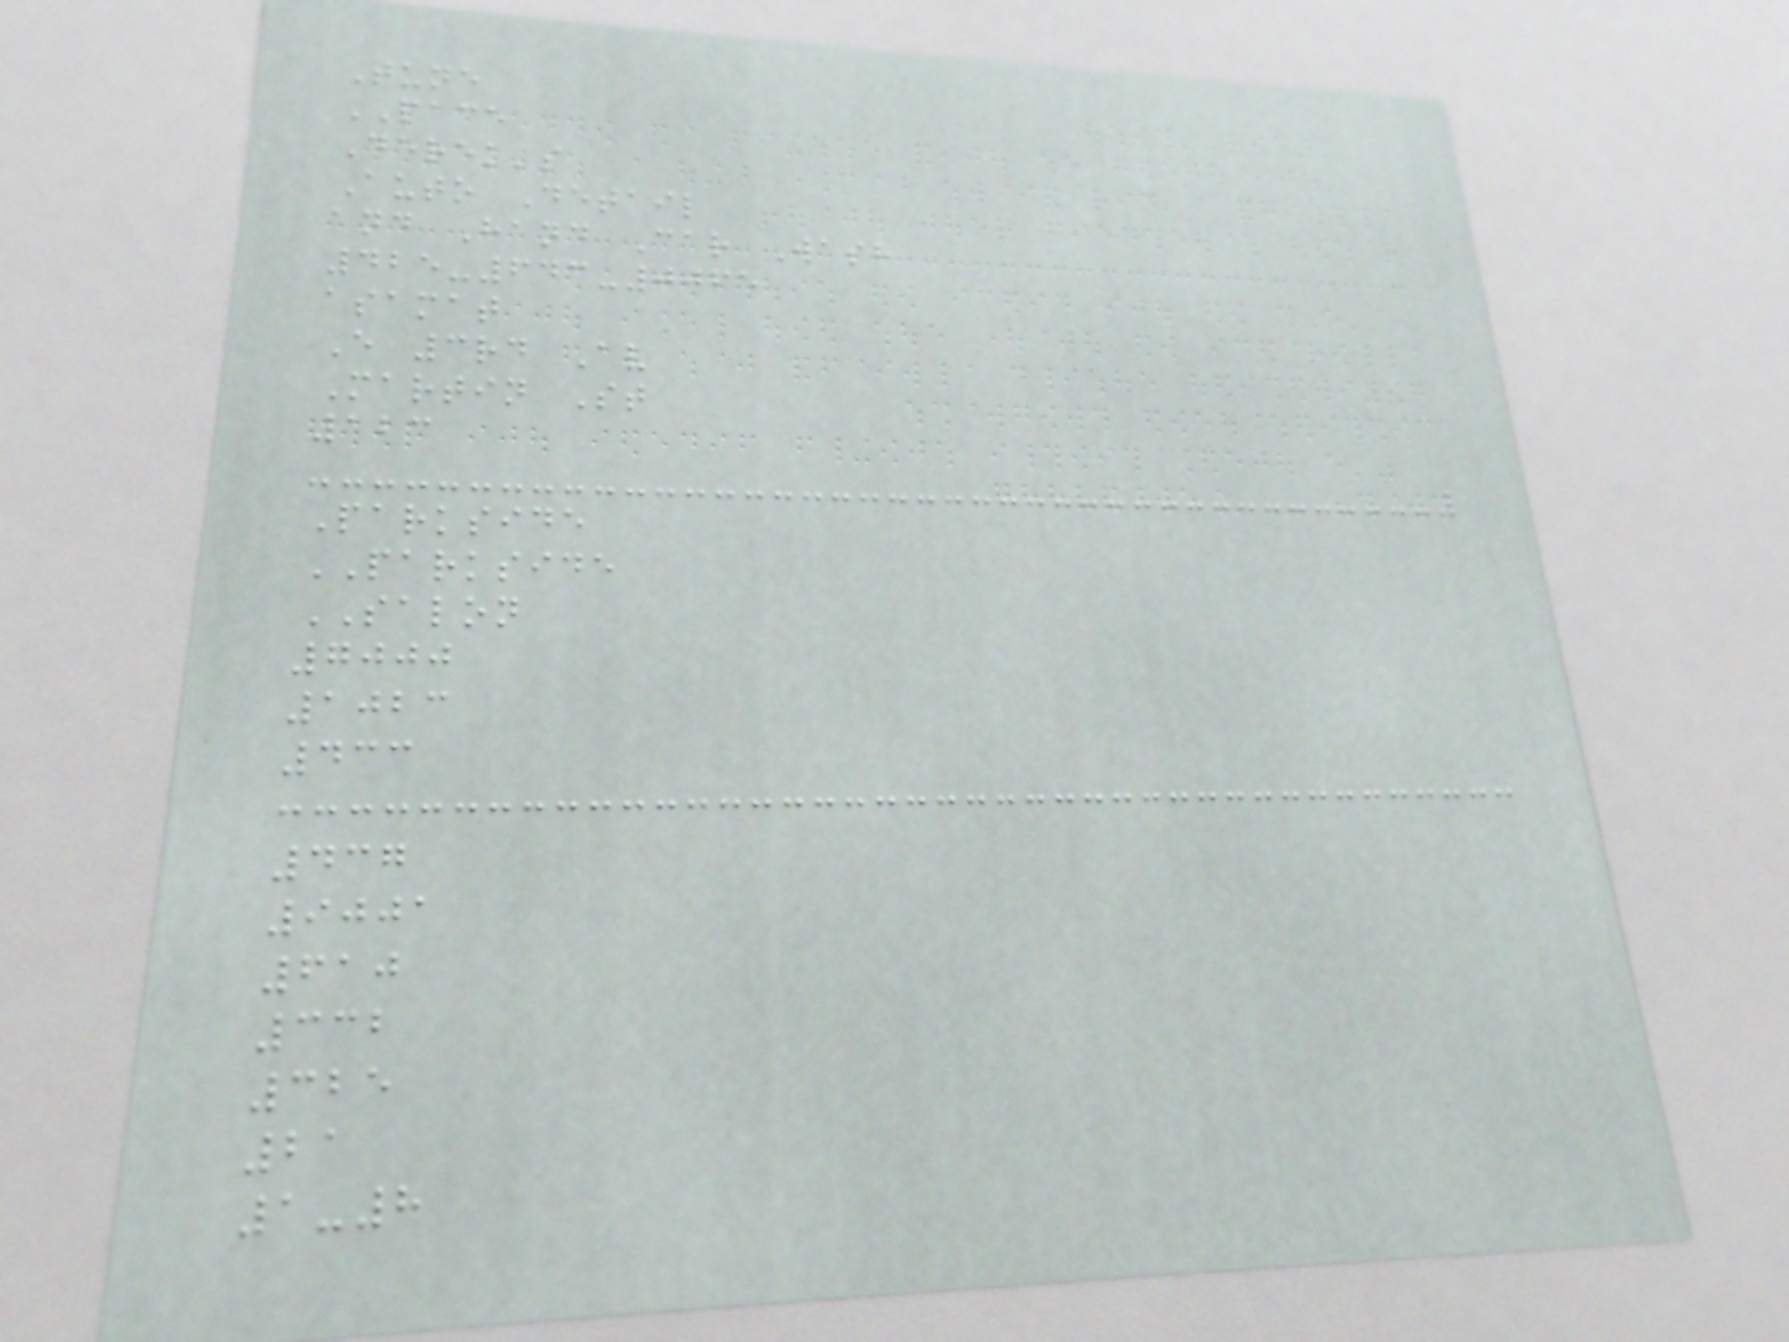Tune
PACE
Derek's
Auto Detail
and Hand Car Wash
425-643-0065
asamat
E 3rd Av
Martin St
123
Parkside
PARKSIDE
SALON
7000
1023
433
437
9001
610
332
325
21
1-8
